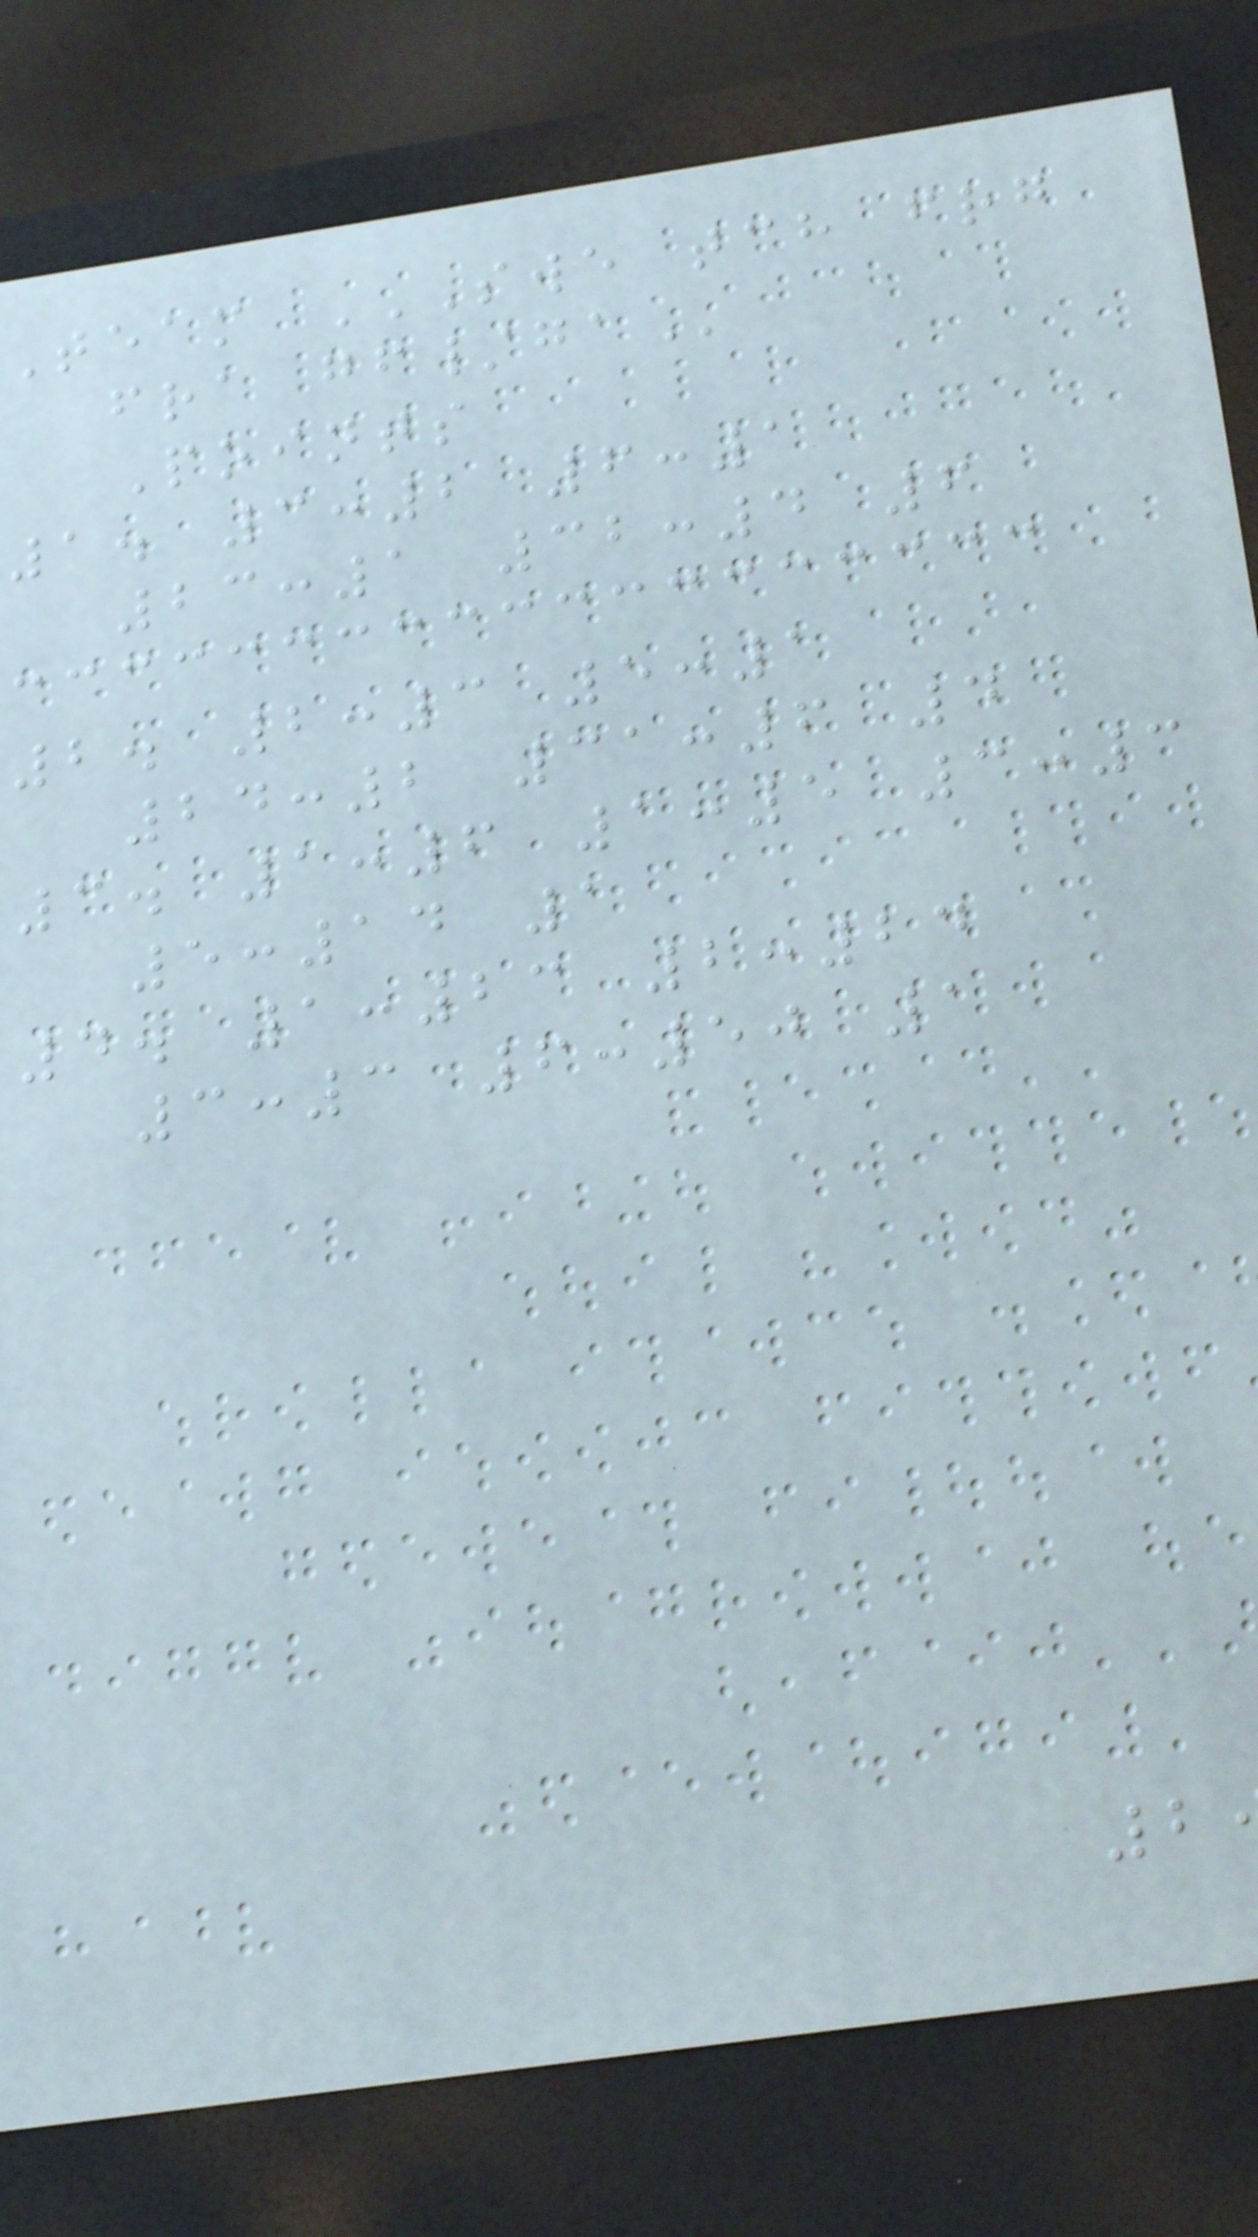Team SWE TCH FRG
Points
1. 3:2 6:1
23:1 32:4 6
2. 2:3 5:1
24:2 31:6 4
3. 1:6 1:5 3:3
5:14 1
4. 1:23 2:24
3:3 6:50 1
